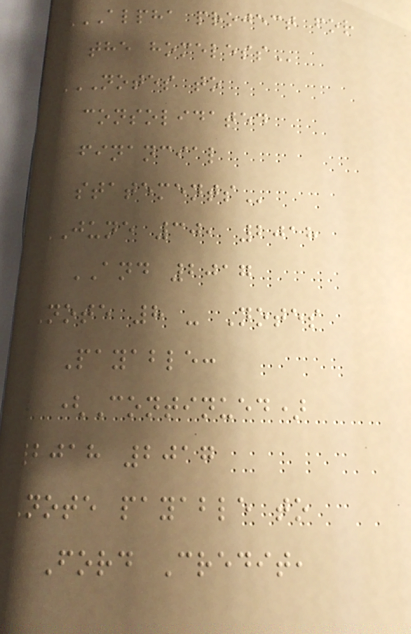ALPHA PROJECT FOR
THE HOMELESS
NOTES TO
CONSOLIDATED
FINANCIAL
STATEMENTS
JUNE 30, 2018
AND 2017
Note 8 - Notes
Payable:
(Continued)
2018 2017
Note payable to
Ford Credit,
